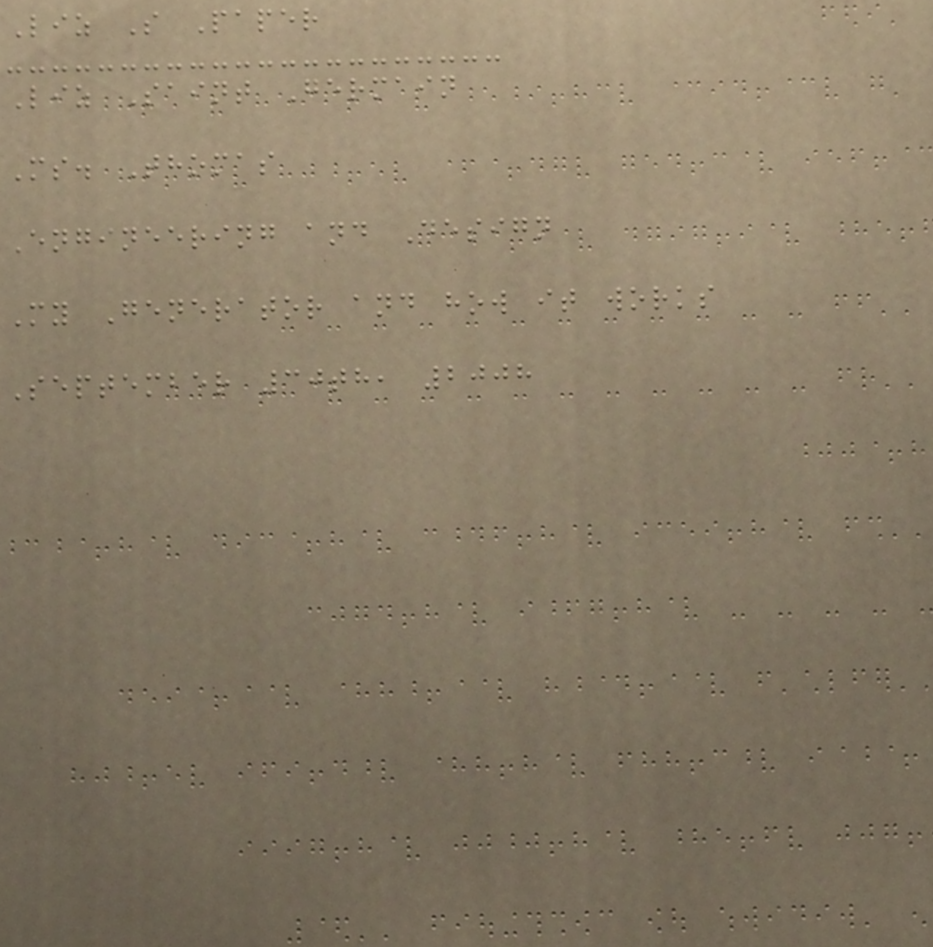Liz S Paper
Liz Saint Germain
Ms. Thomas
Engineering and Design
My Generator and how it works
September 30th, 2008
